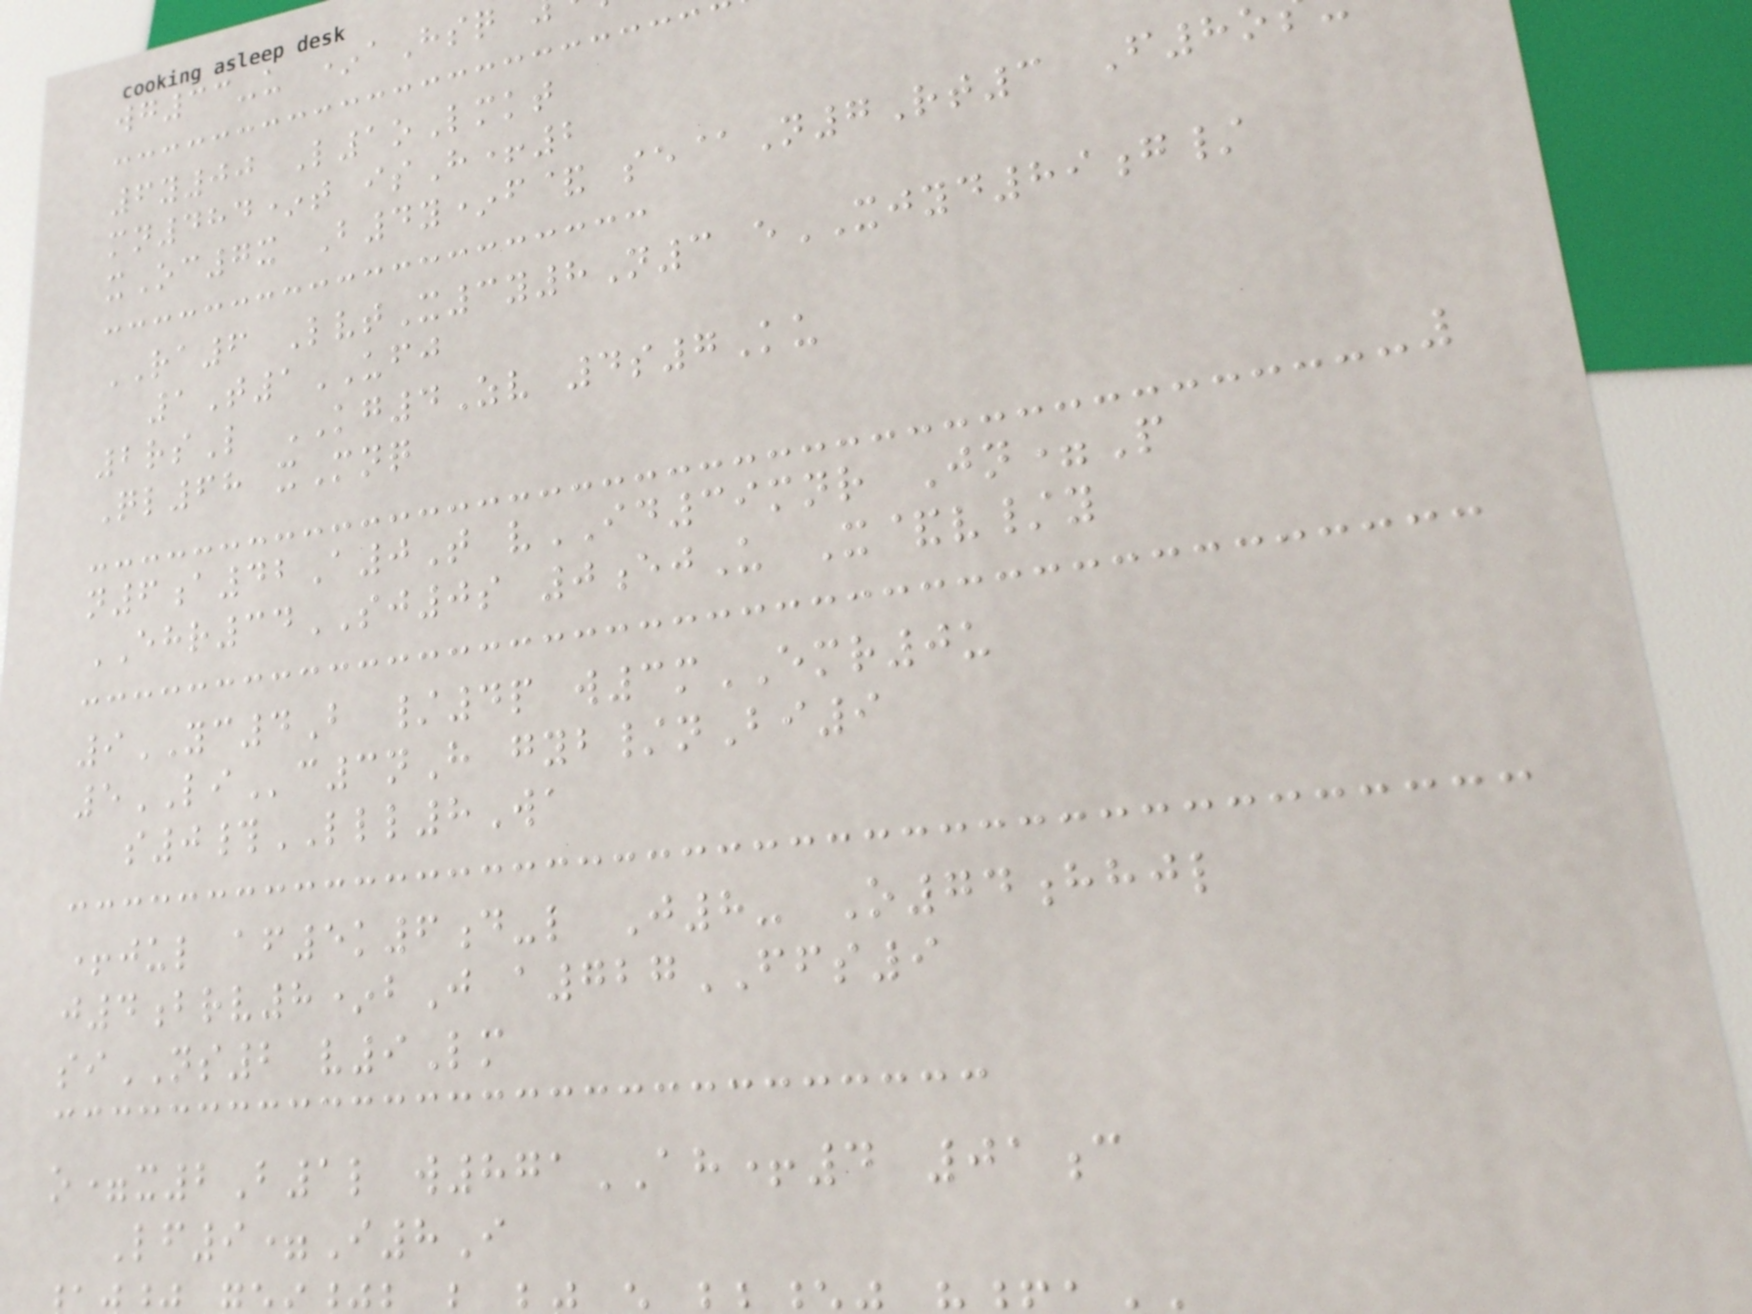wg33-u *aHsq
6y00 L1oLmkt
mn484*t isH+2
xOc7x B4y*f& se@N7Rt3 F8o
RA6 LvtX3y8N3 eXJYD89g/
1T1UFJ
2rsL KG4Zv 4s7Ku
Ql68 xMnq
n6a42A0T vID39mnr Jn=P
EHR34SJ0s 0ejU X&v/y
9YC4B /4p w3mEMR0u
5LIc3nH gyb/nBi9
s0#LLL8Wa
+jul af5k6d-l J8- O74hhjl
j4brv8*bJ a727FFS9
siNS2 v9Lm
o=x2B1l w871AH+4 01c
Lf9=I8I
